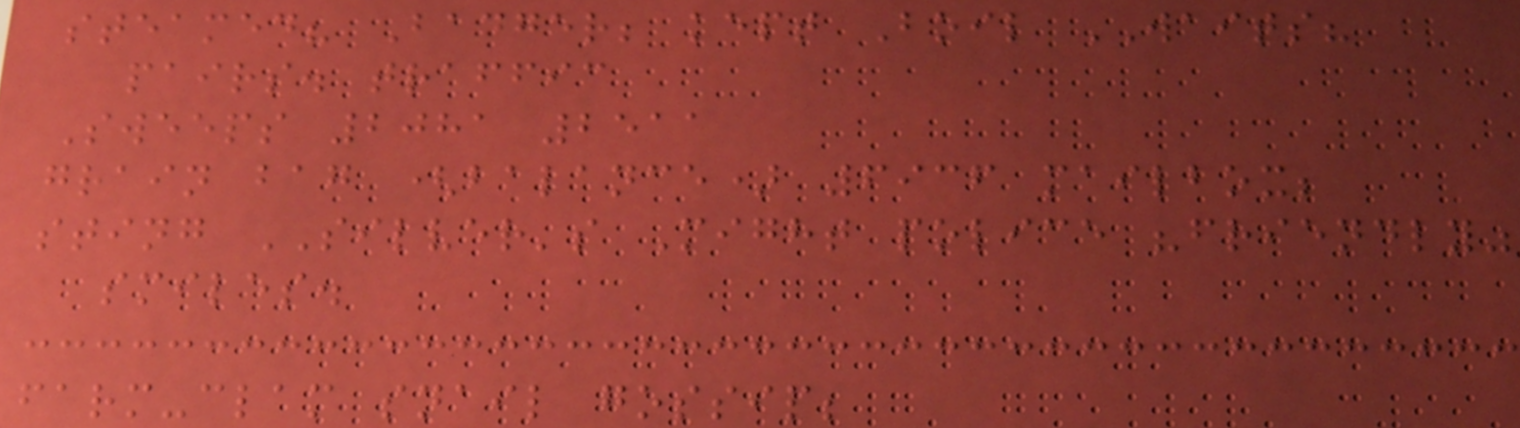steamed? Badger; kept Boil WAITS?
pairs. traffic
Sweeps 2081 2511
grain bag (balance) 6936 mailbox;
sting SILVER's Might police "friendly"
smiles.
farm-clam snail gossip;
